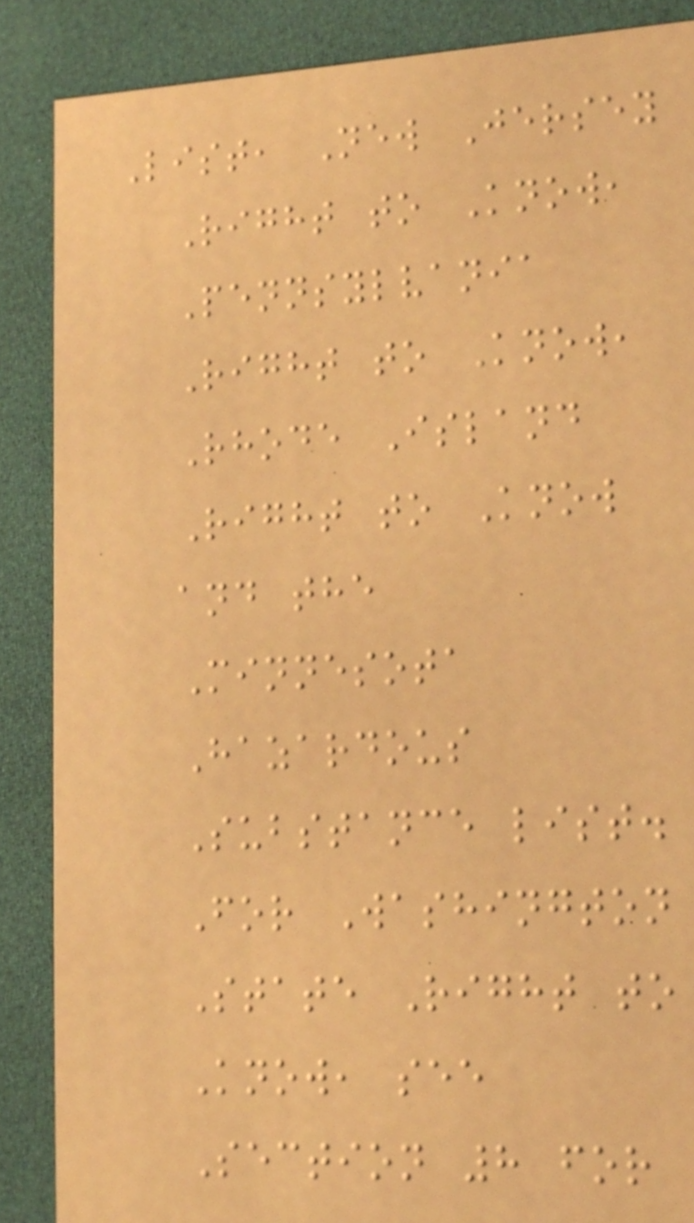List, New Jersey
Right to Know,
Pennsylvania
Right to Know,
Rhode Island
Right to Know
and the
Minnesota
Hazardous
Substance list.
For Washington
State Right to
Know, see
Section 8 for
